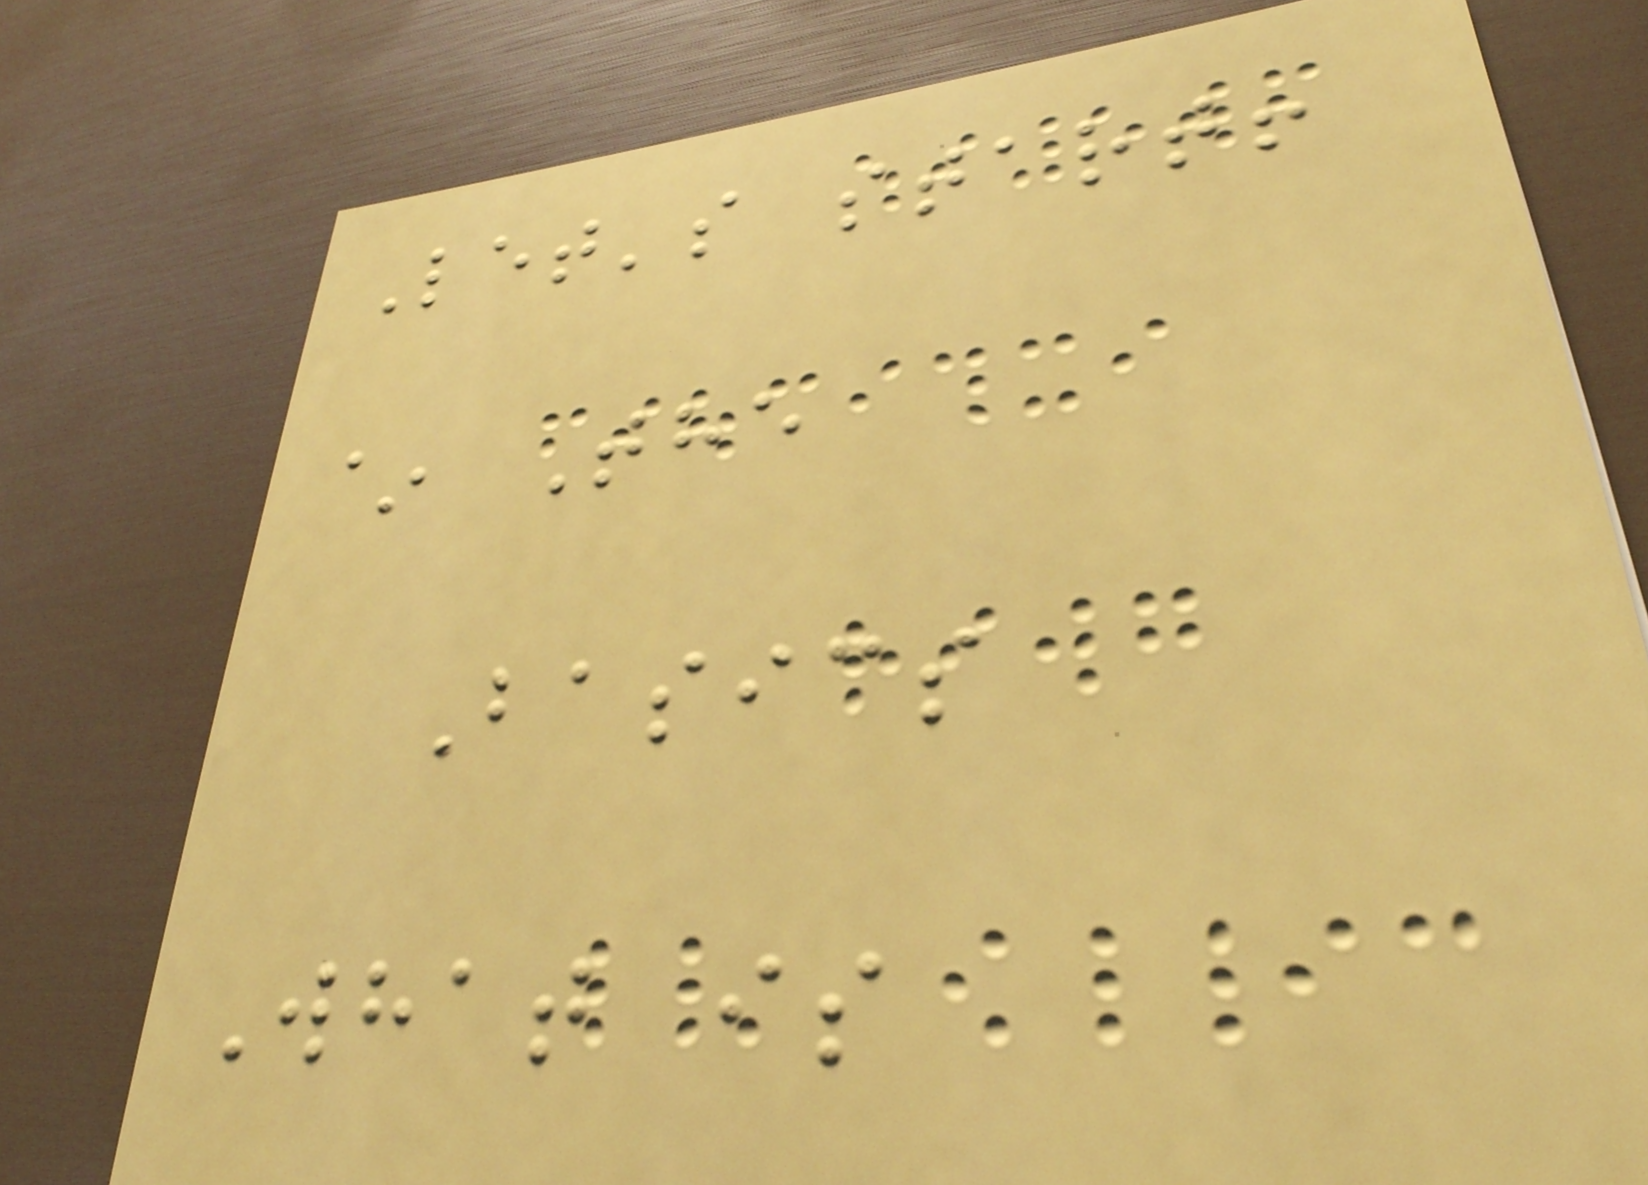Let's start!
~ The
Basics
What is
